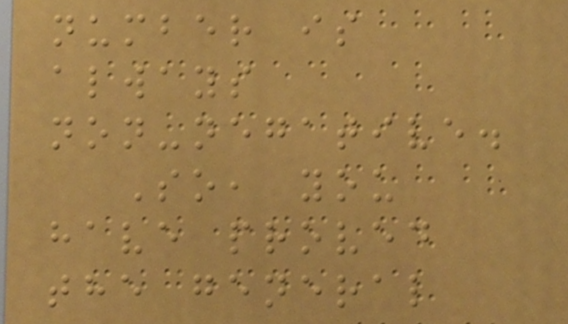number is
always
non-negative.
So, you
have proved
the general
